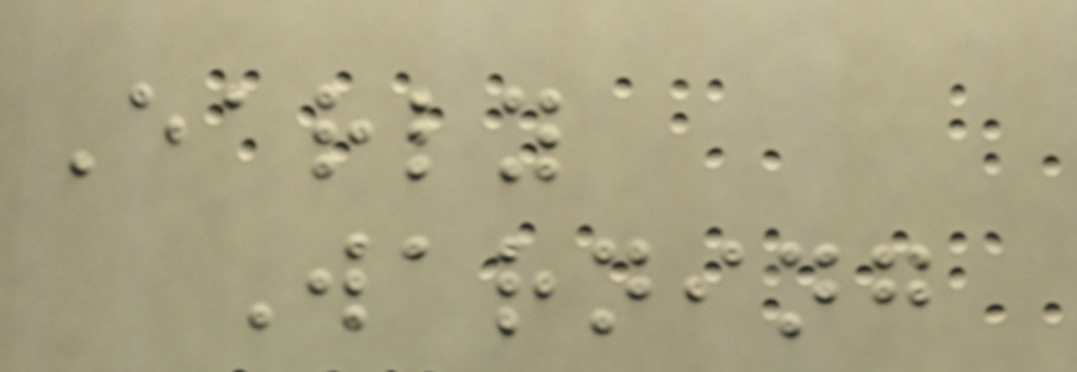Early
Warning
